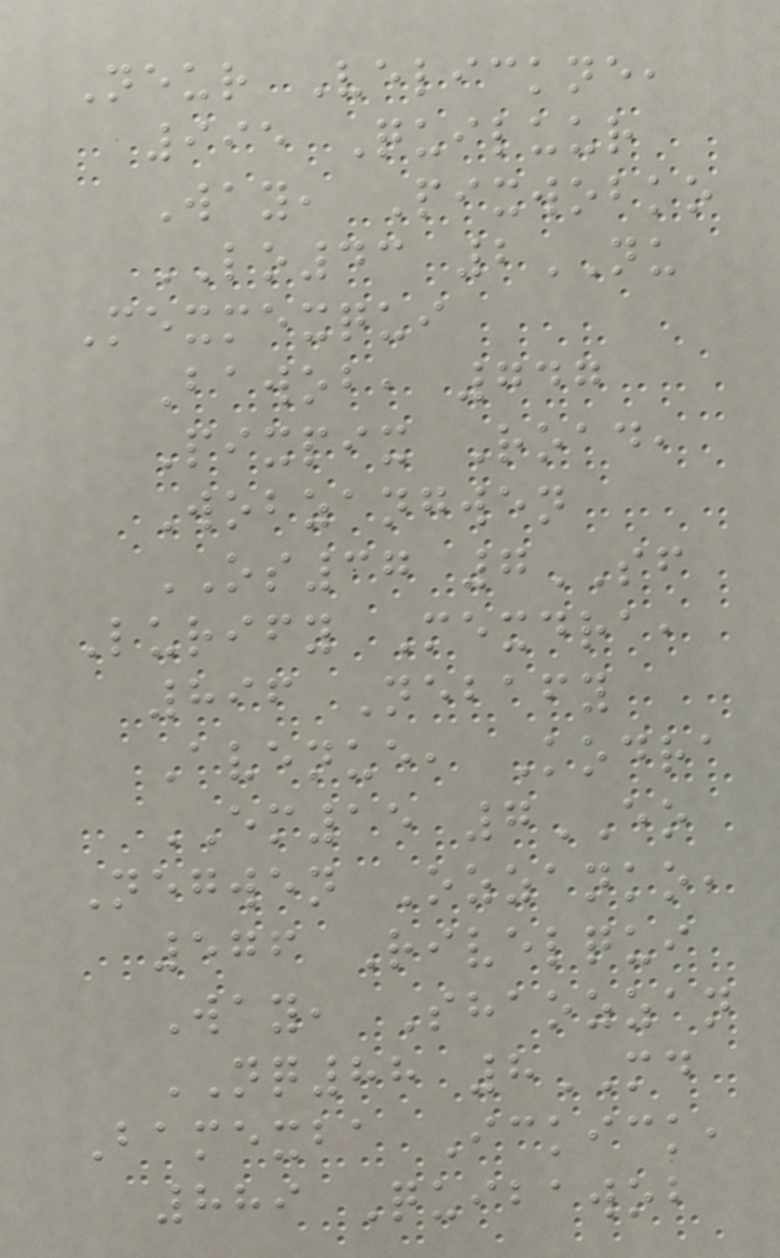Neur Velickne,
995 Quiluur
Way, Pixwobko
LO43 2NU
Mexmexqui
Bawob, 747
Pixpix Road,
Wobzangwen
OS37 7SF
Lurify Mexdra,
896 Nebafy
Avenue, Kodra
EM15 7EO
Negwen Ozzanko,
576 Rivelqui
Way, Shaozzan
NQ88 8MD
Bamexba Ickick,
889 Quibawob
